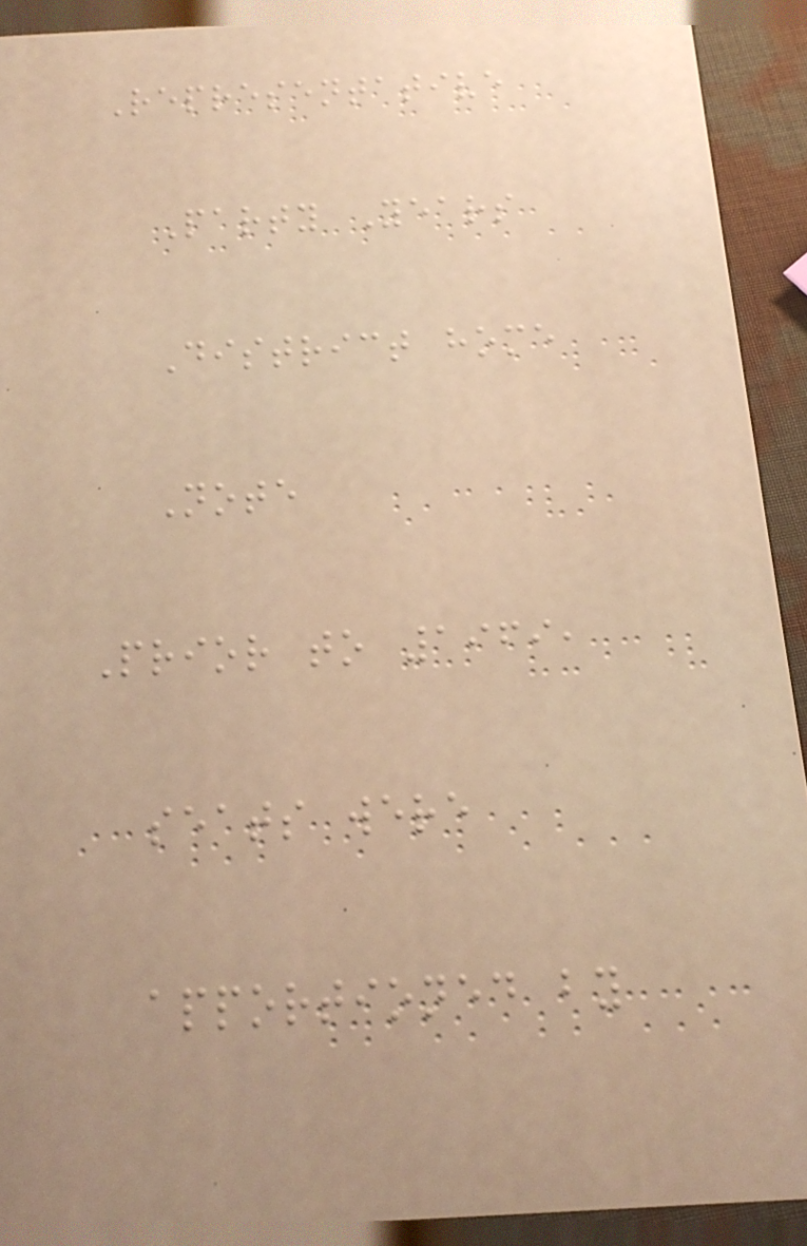Representative
Party Years
District home
Note
Prior to 1969,
seats were
apportioned by
